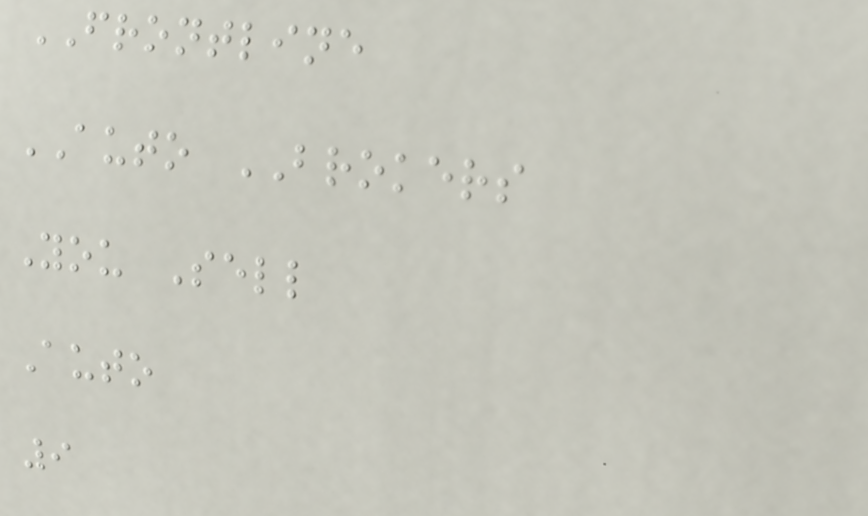FRONTLINE
AUTO BROKERS
You Sell
Auto
9
